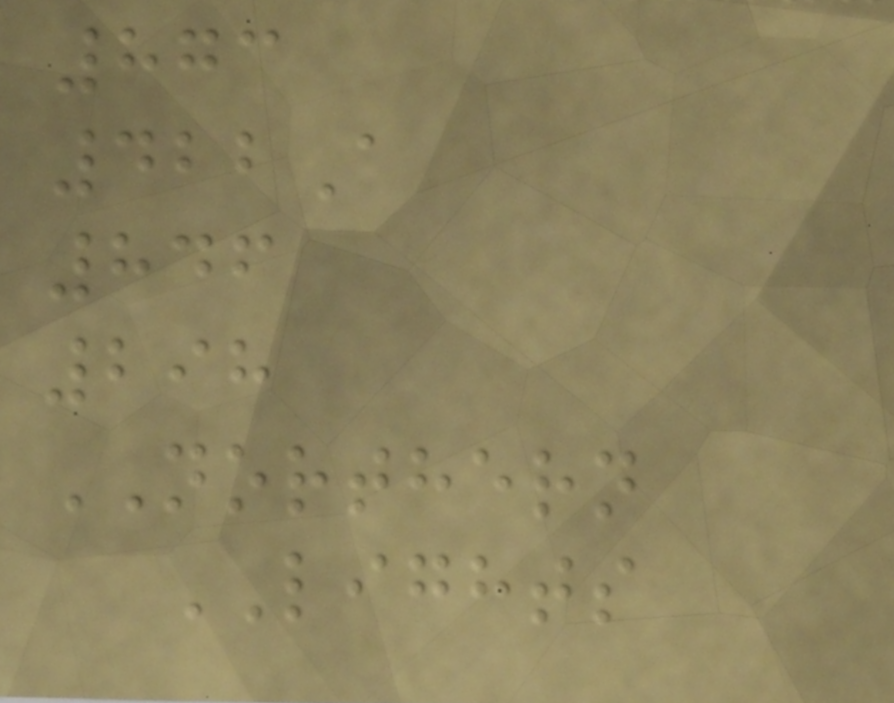873
422A
846
298
NORTHERN
LIGHTS
